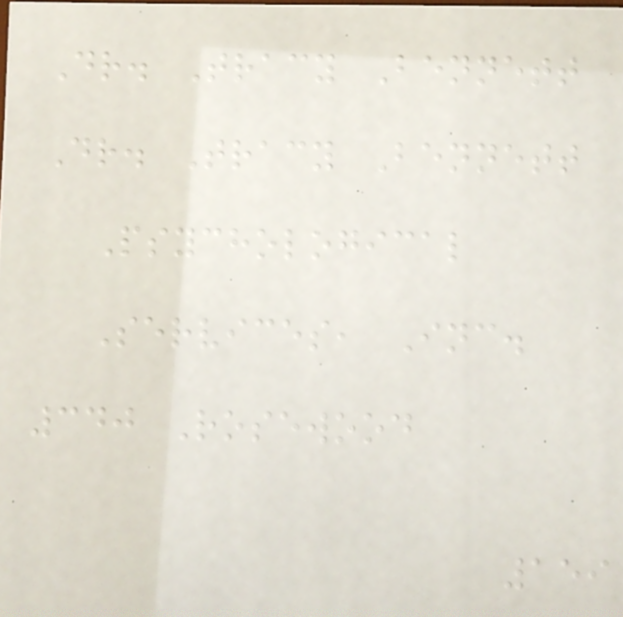Dr. Tracy Bennett
Dr. Tracy Bennett
Psychological
Services, Inc.
340 Rosewood
159
